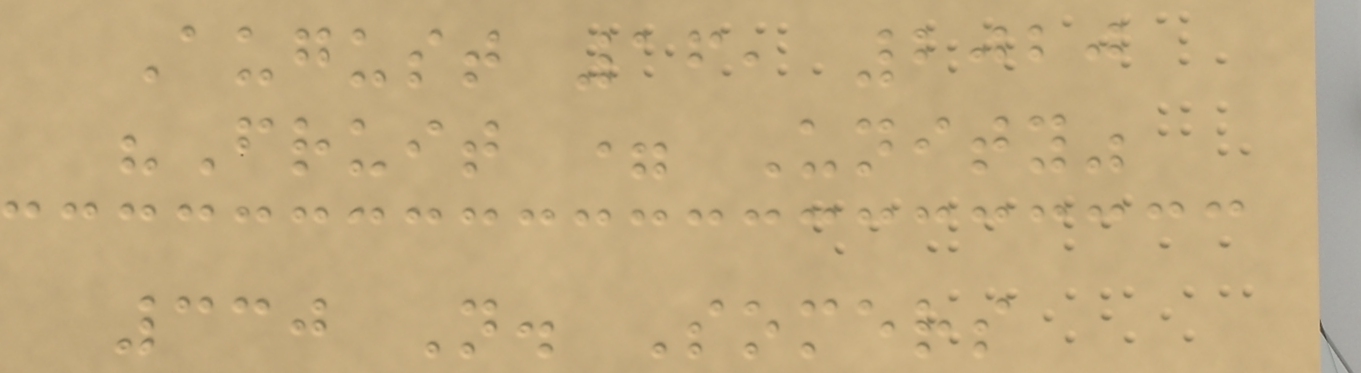August 16, 2020
"Fruit = Unity"
330 N. Somers
